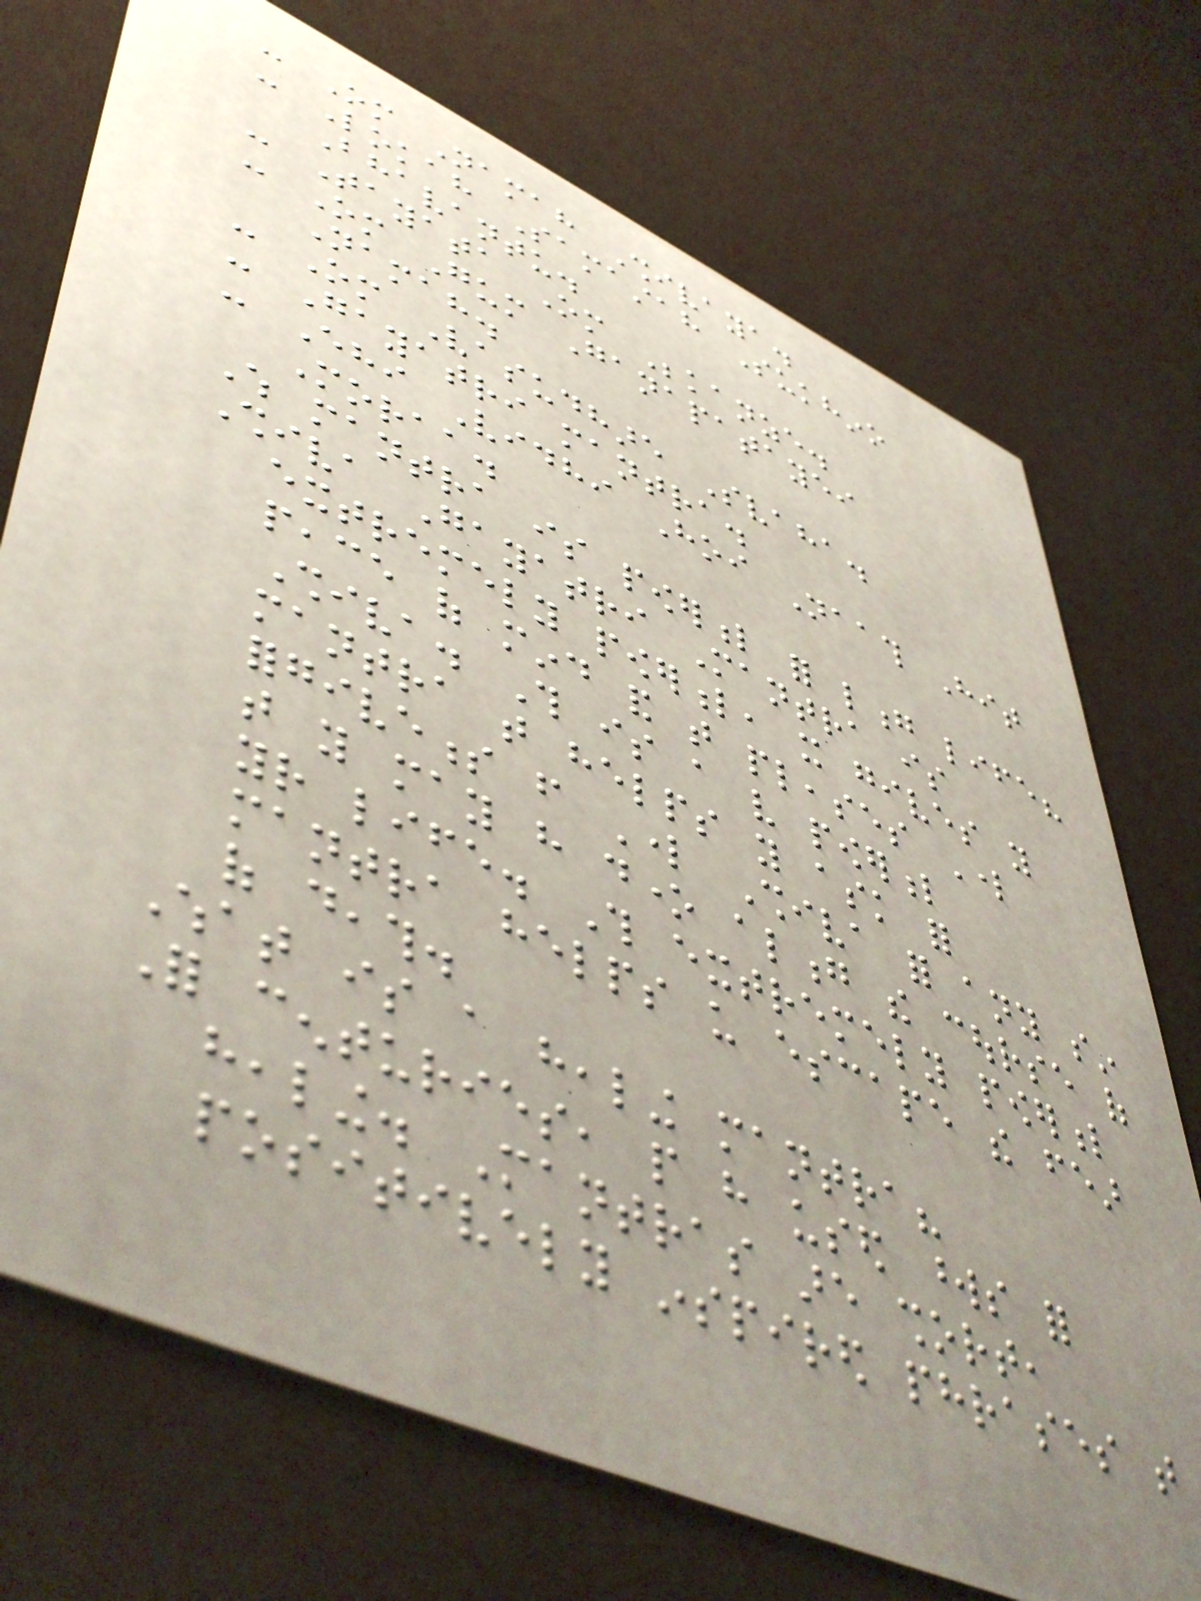- Om Namah Shivaya.
- Lokah Samastah Sukhino
Bhavantu.
- Tayata Om Bekanze.
- Om Gum Ganapatayei
Namah.
- Om Vasudhare Svaha.
- Gayatri mantra.
- Ehi Vidhi Hoi Naath Hit
Moraa.
Which mantra is powerful for long life?
Shiva Gayatri Mantra is
extremely powerful, it gives you
peace of mind and that pleases Lord
Shiva. This is a very powerful
mantra that helps you ask for
forgiveness from Lord Shiva for any sin
that you may have done along the course of
your life. This extremely powerful
mantra helps us escape the fear
of death.
What is a healing mantra?
For centuries, people have used words for
healing. Mantras are short,
positively inspired phrases that
